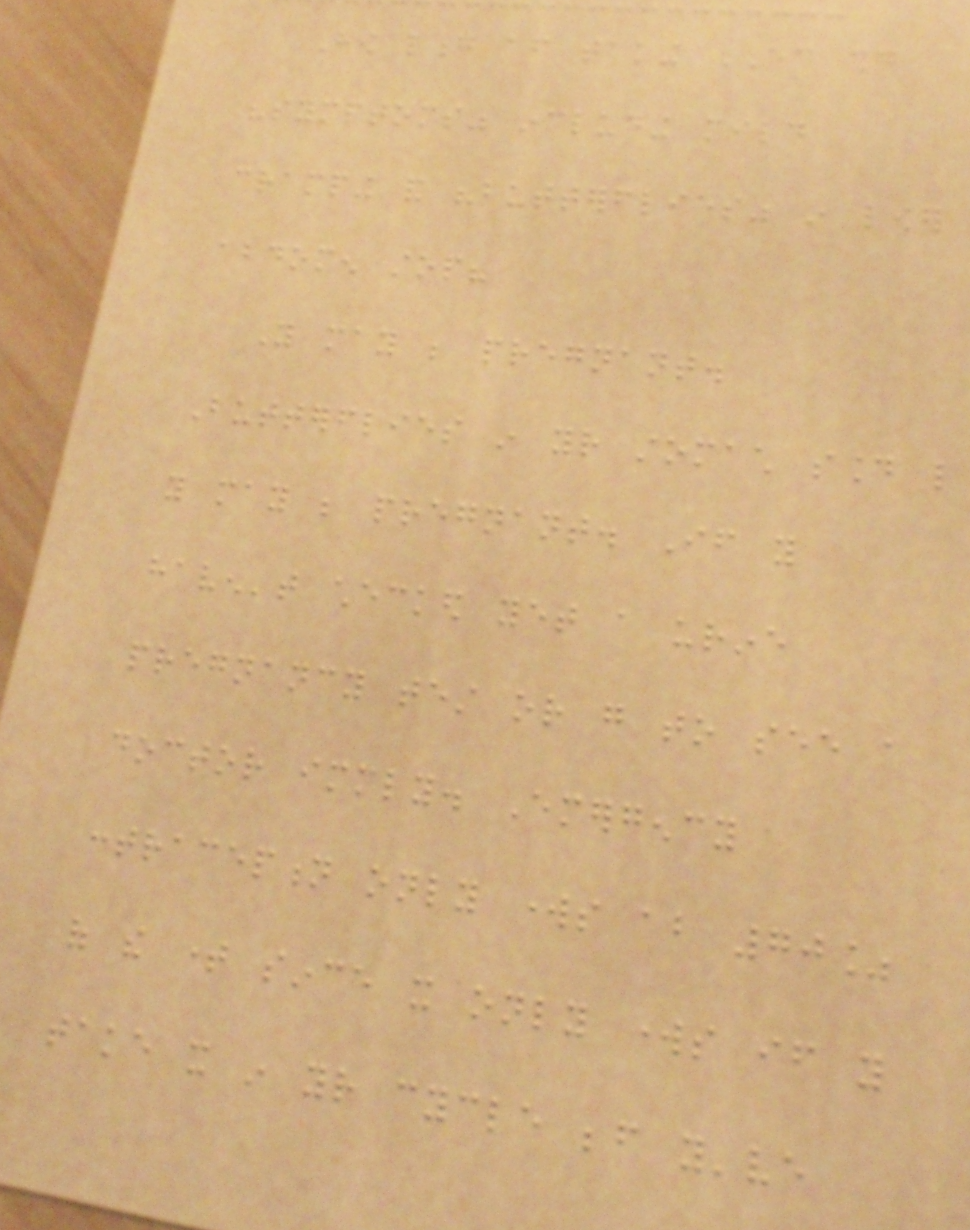How long after taking EC should
"symptoms" including mild
cramping and "butterflies" in lower
abdomen stop?
You may be pregnant.
Butterflies in your stomach sound like
you may be pregnant. If you
haven't checked yet a urine
pregnancy test or go to see a
doctor immediately. Emergency
contraception only works about 70%
of the time since it only works if you
take it in your cycle before you've
